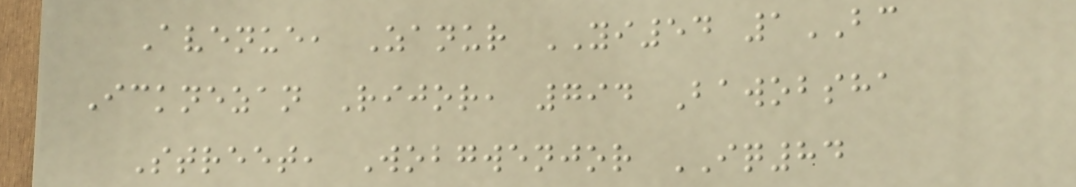Avenue, Zanur YI54 1BC
Icknezan Rijor, 794 Bawobsha
Street, Wobgwenjor IQ84
